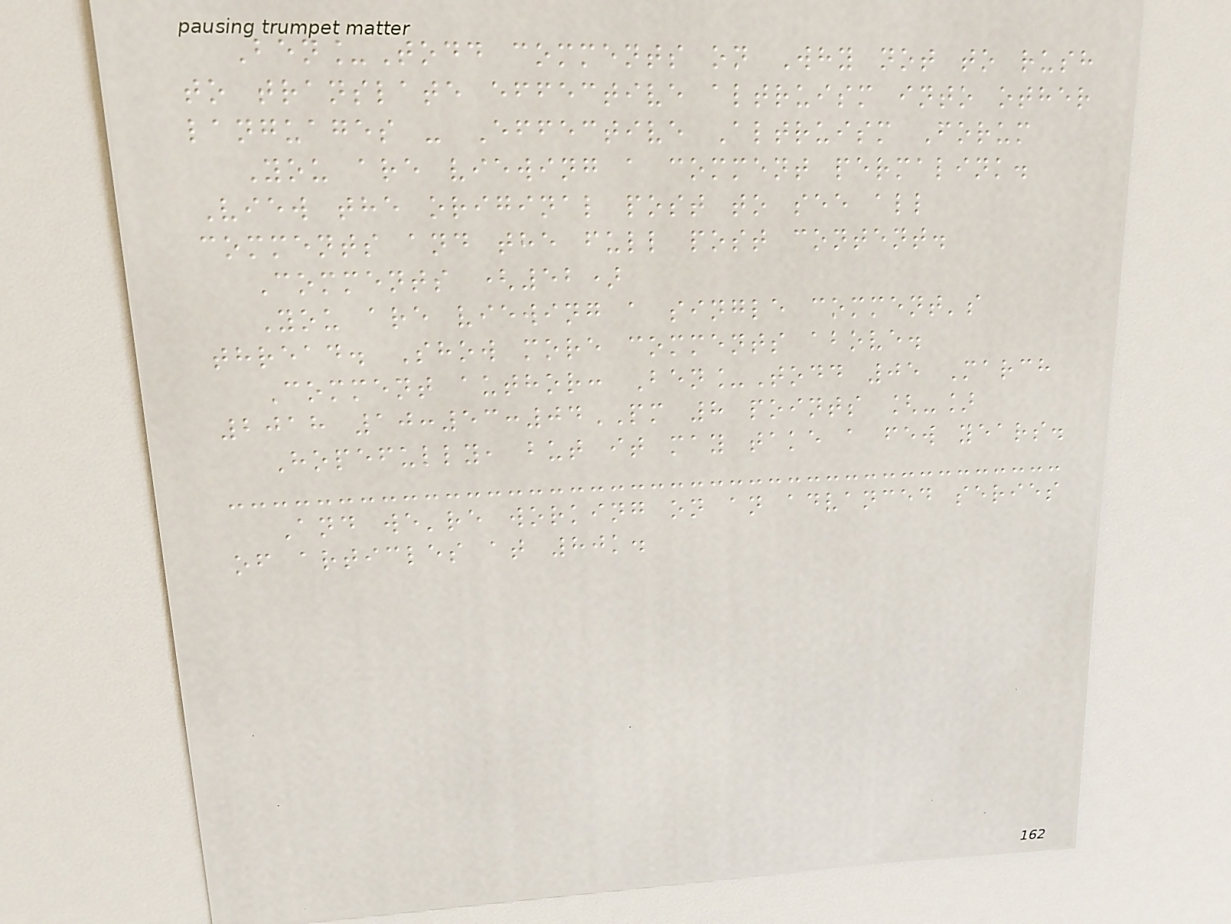Ben_Todd comments on Why not to rush
to translate effective altruism into other
languages - Effective Altruism Forum
You are viewing a comment permalink.
View the original post to see all
comments and the full post content.
Comments (52)
You are viewing a single comment's
thread. Show more comments above.
Comment author: Ben_Todd 05 March
2018 10:53:04PM 8 points [-]
Hopefully, but it may take a few years.
And we're working on an advanced series
of articles at 80k.
